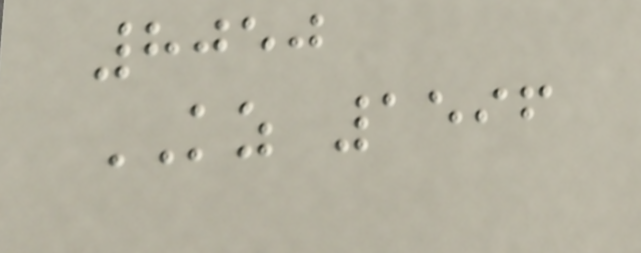8050
KZ 1596
